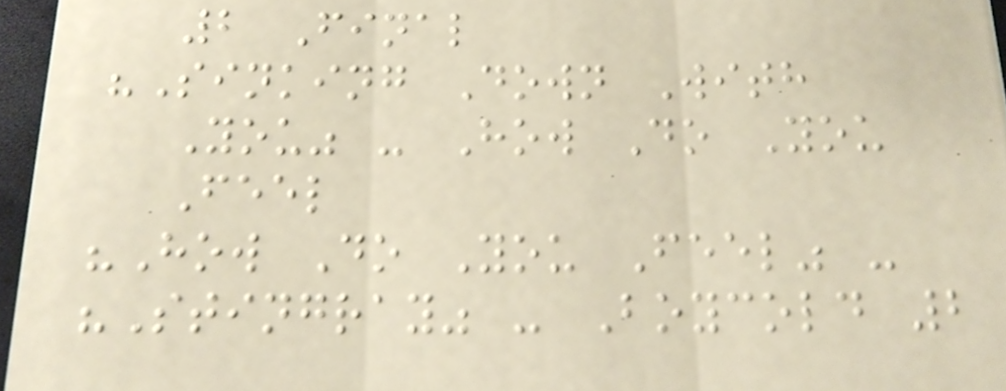2 Final
"Sinking Down With
You" - How Do You
Feel
"How Do You Feel" -
"Stingray" - Boycold 2
